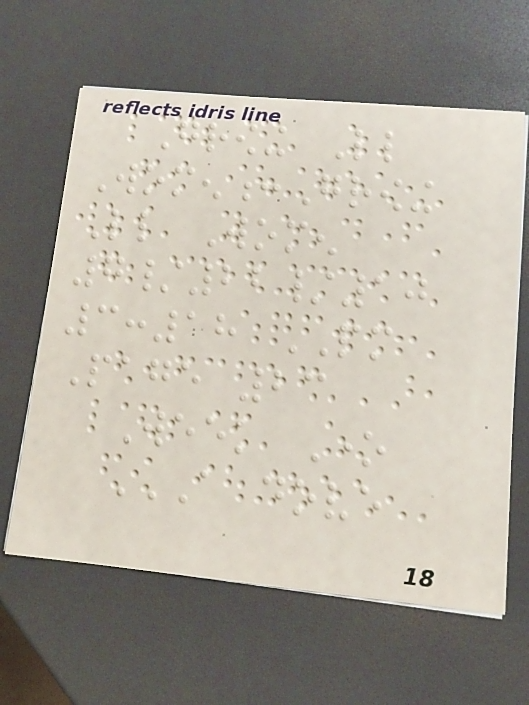Growing Little
Women:Growing
Little Women
7/22/10
3:18 PM
Page 23
Week One
A DOVE
